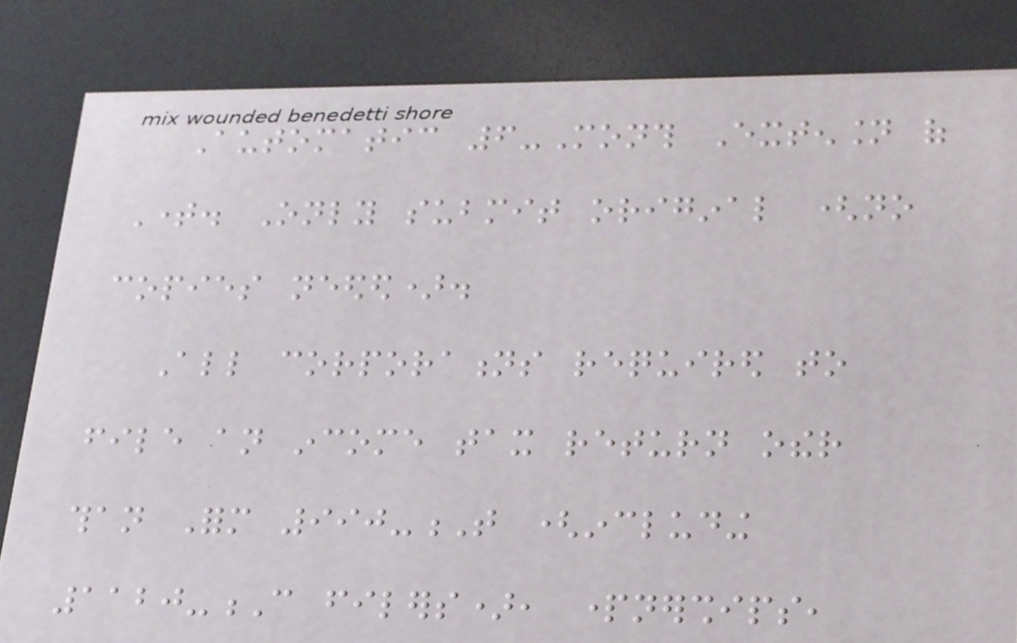Automatic 6-Month Extension of
Time. Only submit original (no
copies needed).
All corporations required to
file an income tax return other
than Form 990-T (including
1120-C filers), partnerships,
